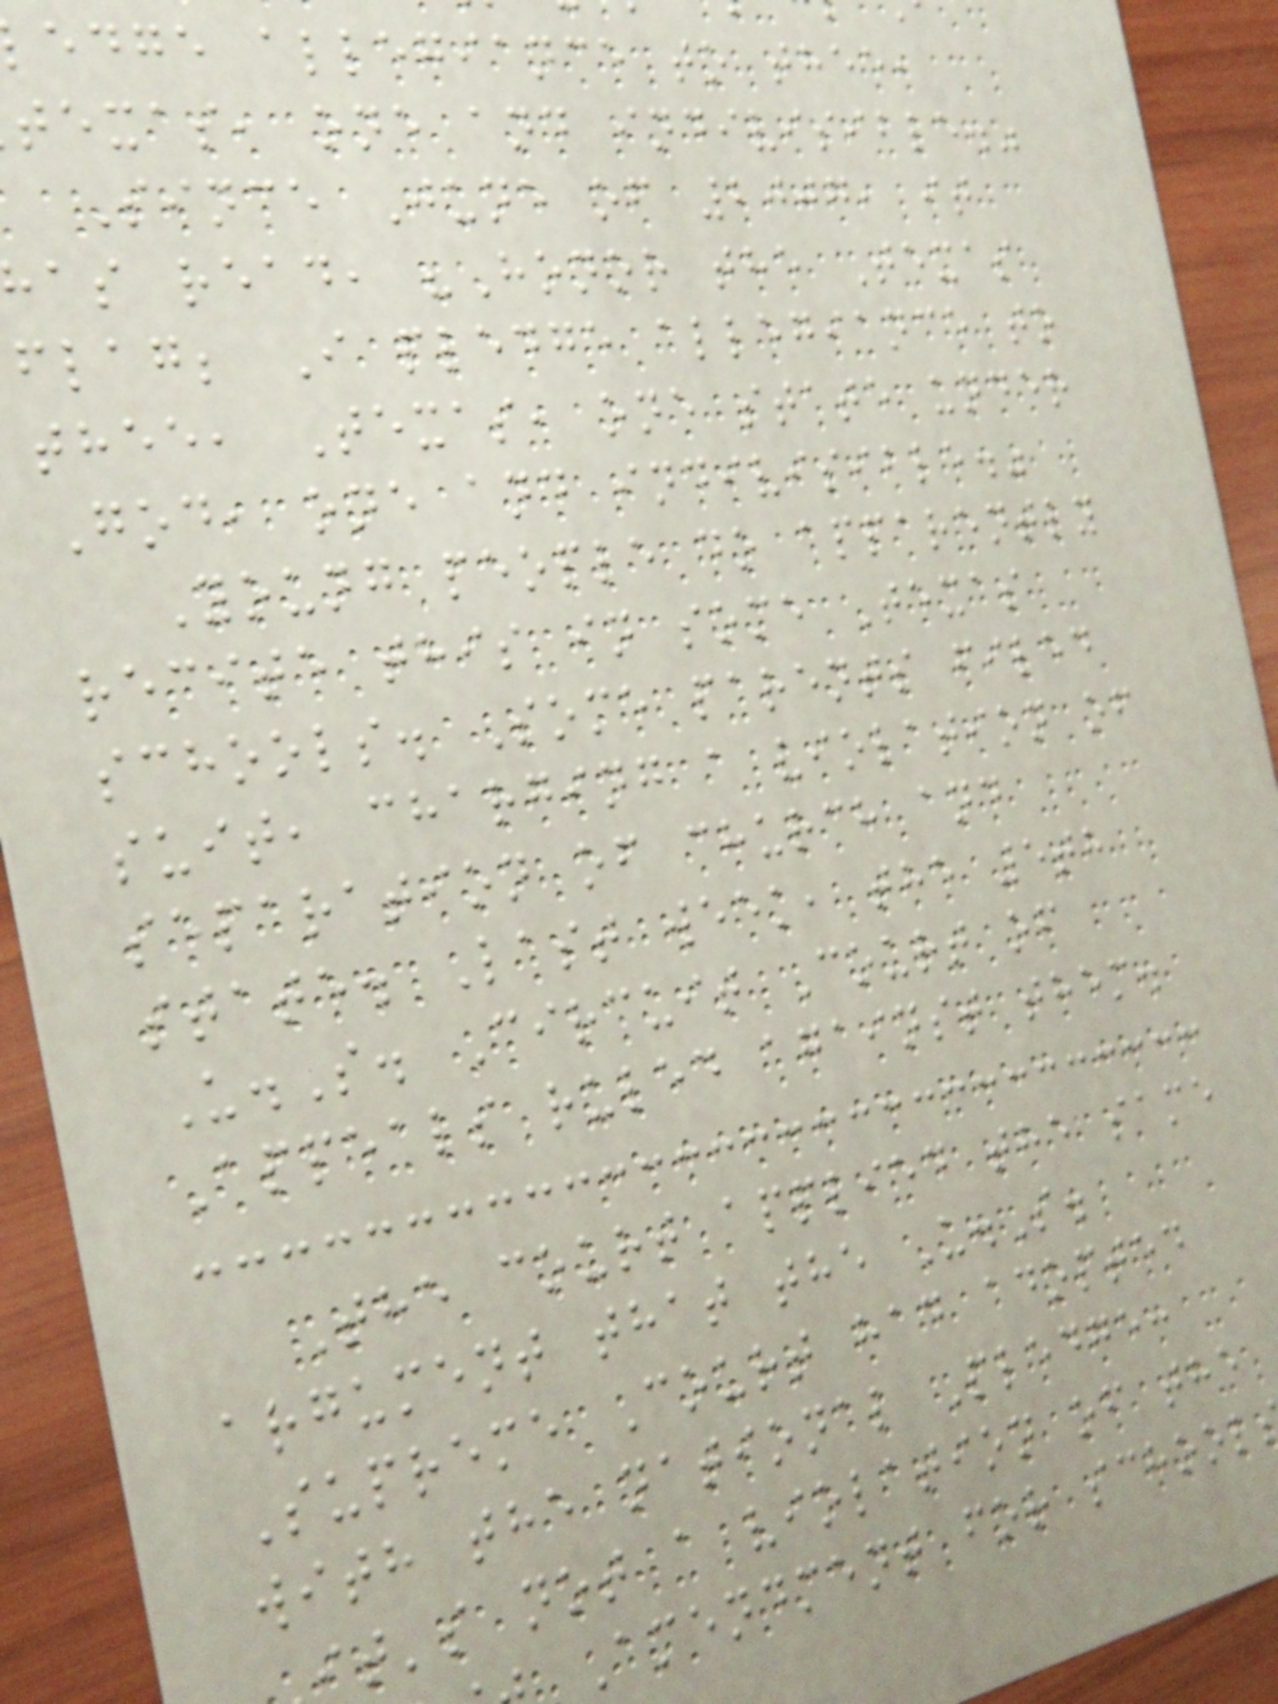edge allegiance to thee,
texas, one and indivisible."
Since June of 2007, it
as read, "Honor the Texas
flag; I pledge allegiance to
thee, Texas, one state under
God, one and indivisible."
Young people do apparently
recite this in some Texas
schools. Some parents filed
suit, charging a violation of
separation of church and
state. Last week, the 5th
U.S. Circuit Court of
Appeals ruled against them.
The court applied the same
argument that the U.S.
Supreme Court had adopted
with the national Pledge:
it's not a violation of the
Amendment for school
